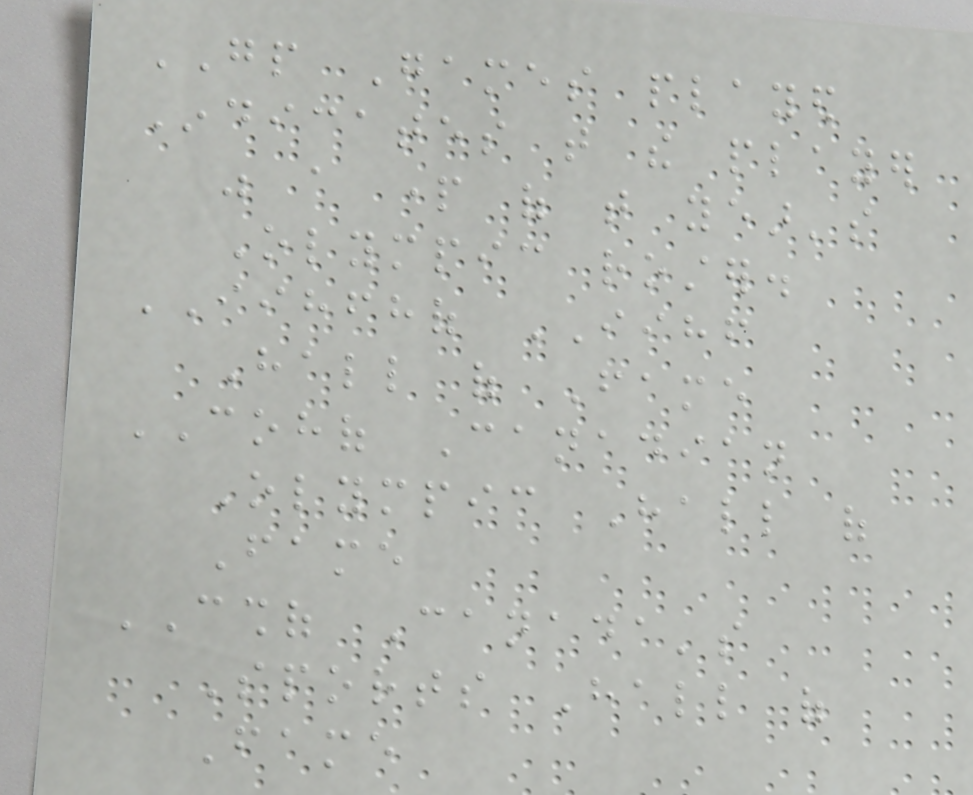GP Games played
Indicates that the player
was a part of that year's
Olympic roster.
IIHFHOF IIHF
Hall of Fame
COHOF Canadian
Olympic Hall of
Fame
CSHOF Canada's
Sports Hall of
Fame
